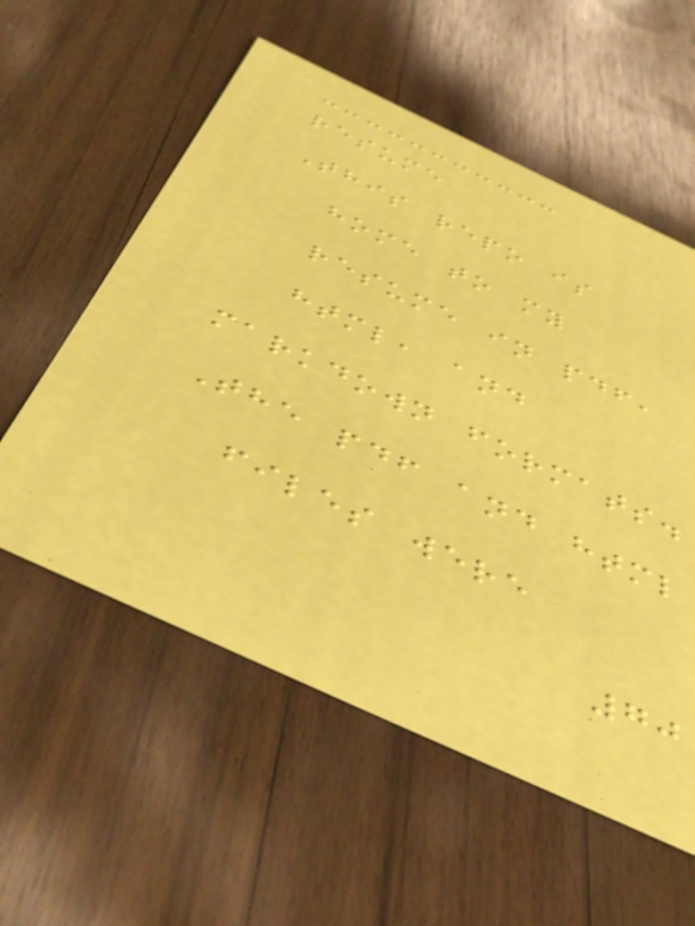resume
This repo is
home to my
resume in pdf,
html, and
markdown formats.
The pdf and html
files were
70
